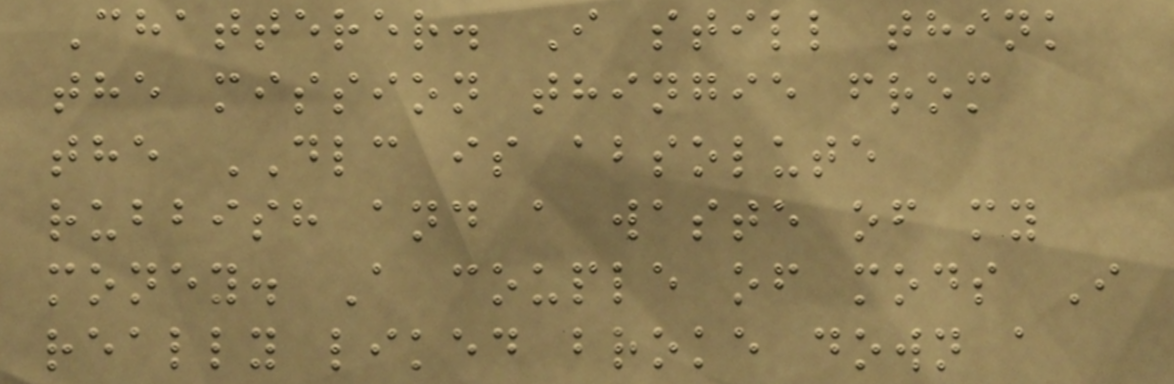Chatterer. I still think
the mission thingie from
the DLC is absolute
rubbish and a waste of my
money. A couple of mods I
really liked broke down a
